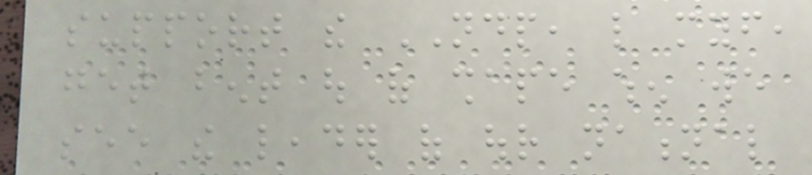support the NDP, like myself,
get bent out of shape when we
see the leader of our national
